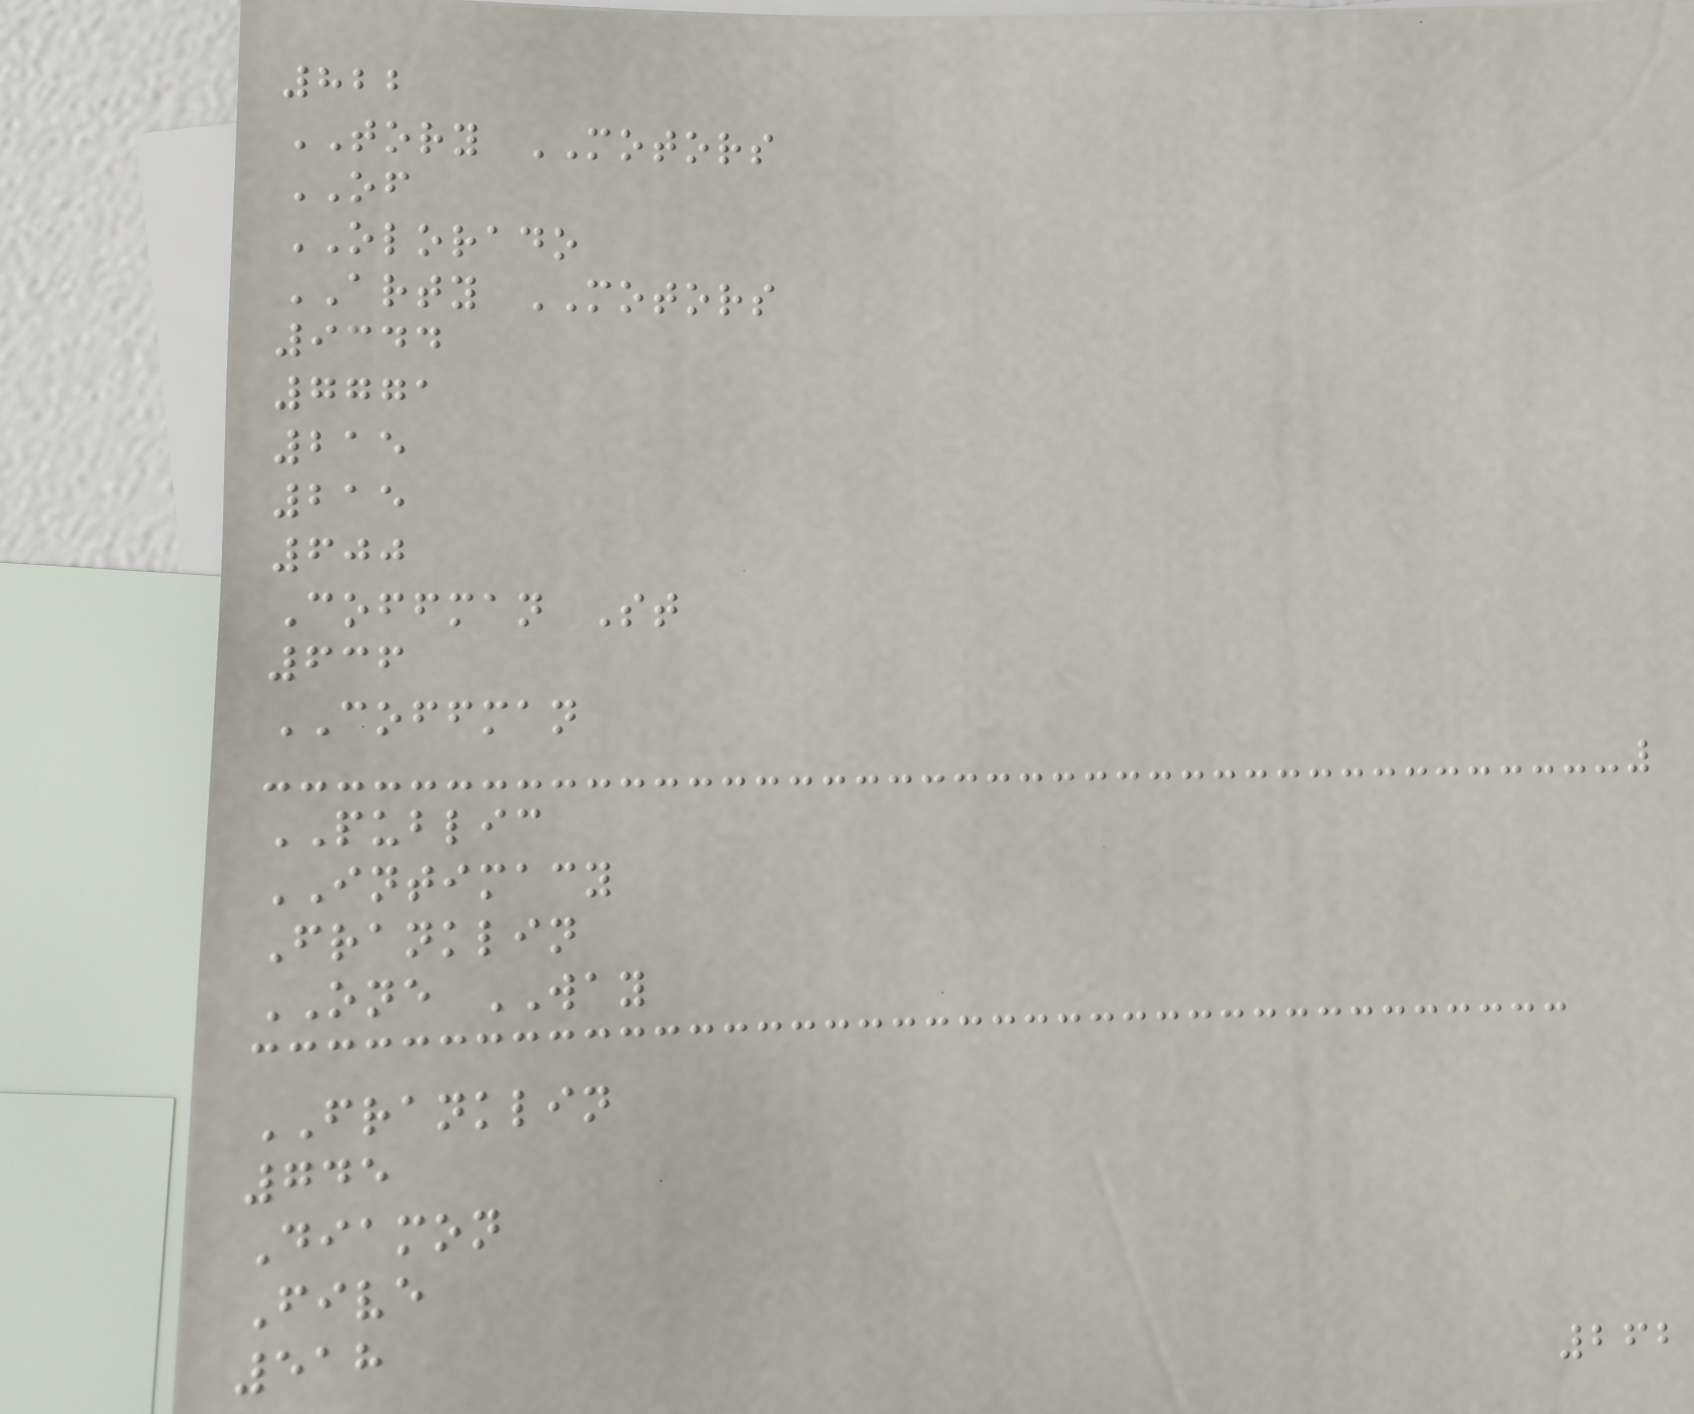822
TORY MOTORS
OF
OLORADO
ARTY MOTORS
9344
7771
215
215
600
Coffman St
636
COFFMAN
PUBLIC
INTIMACY
Franklin
ONE WAY
FRANKLIN
745
Diamon
Five
518
262
